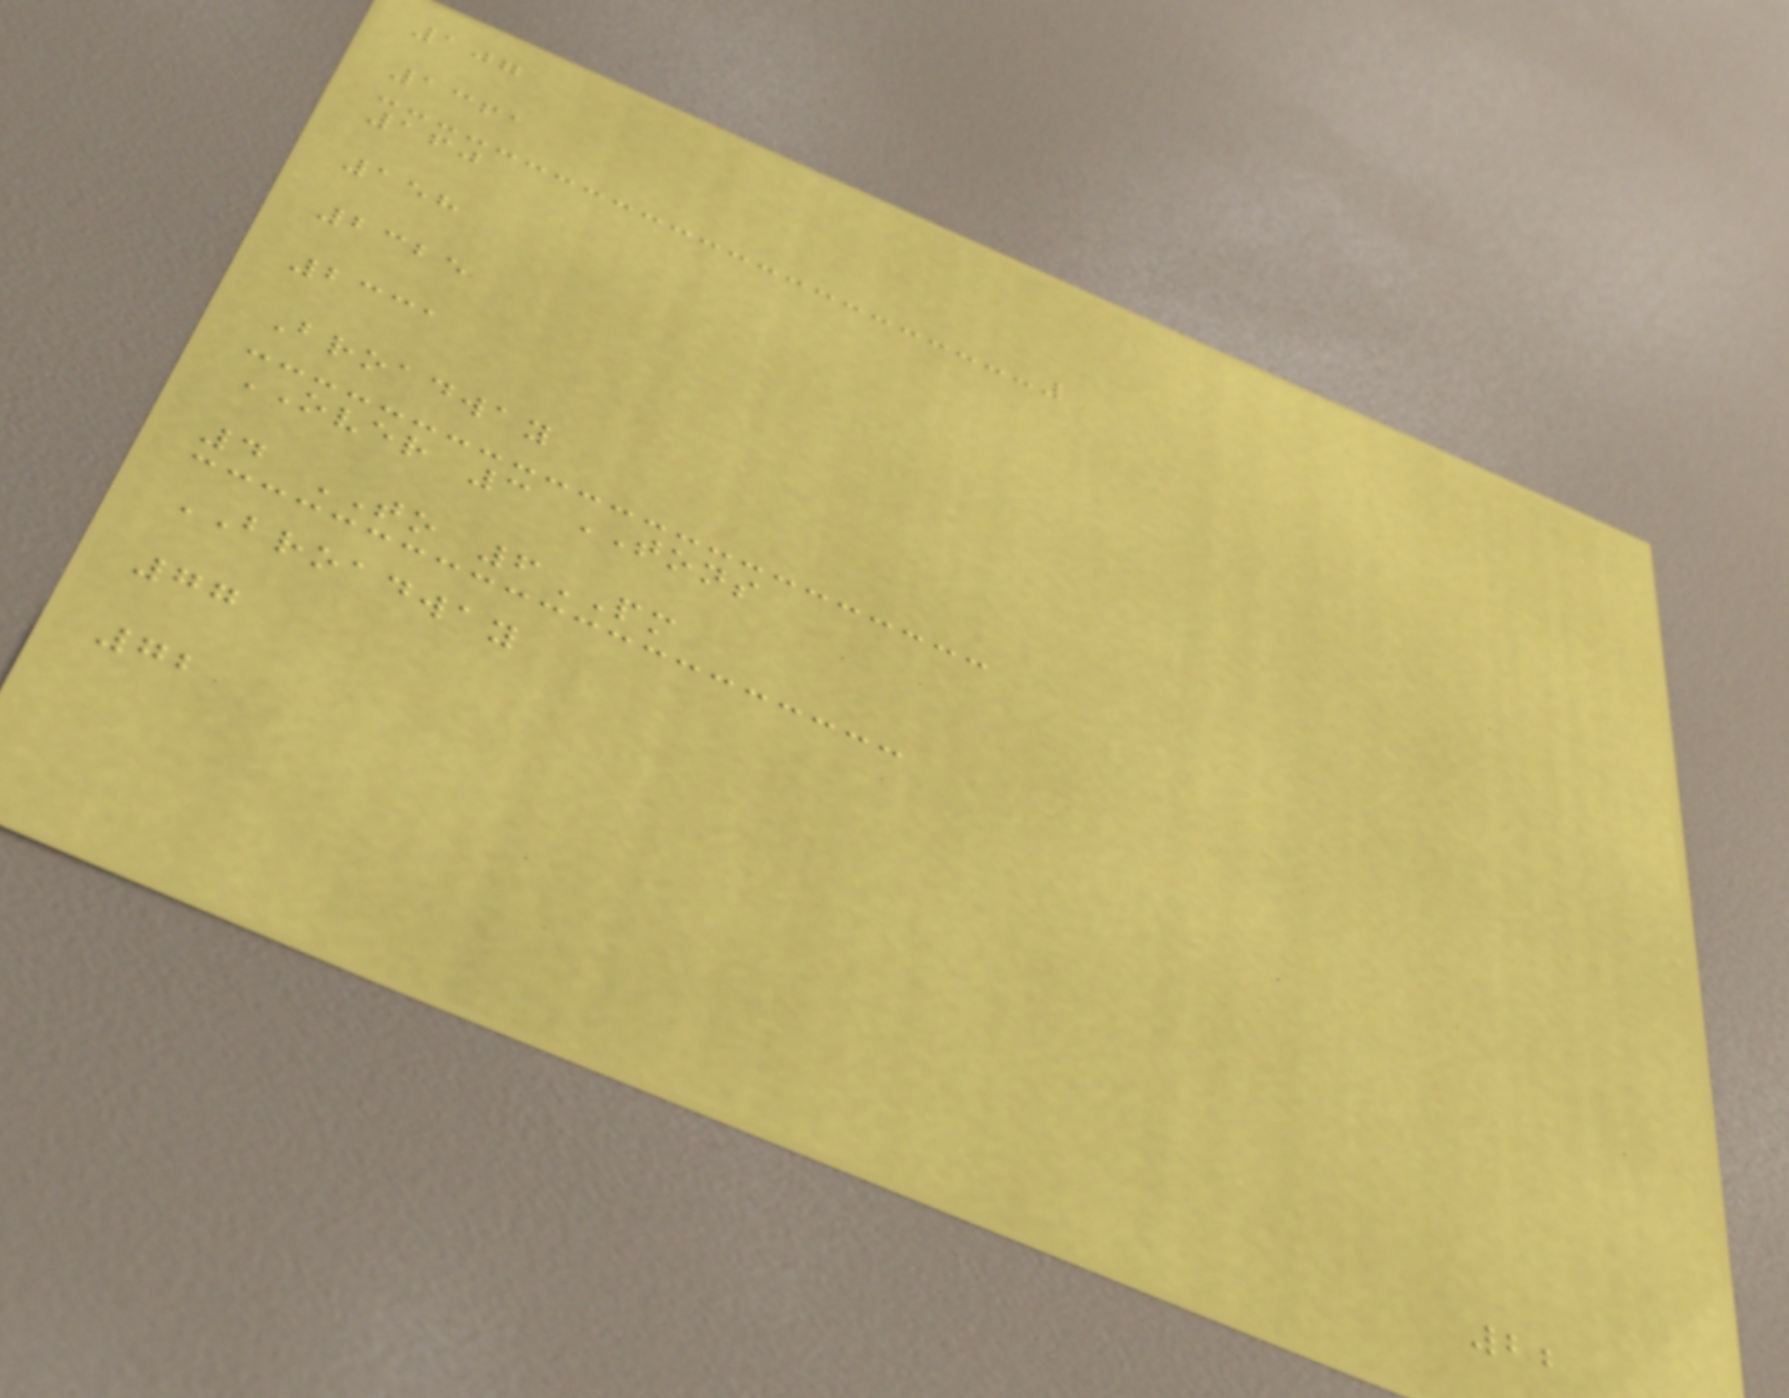107
1361
160
158
2325
2331
Broadway
OVER 3 TONS
4 TO 6PM
BROADWAY
77
72
22
